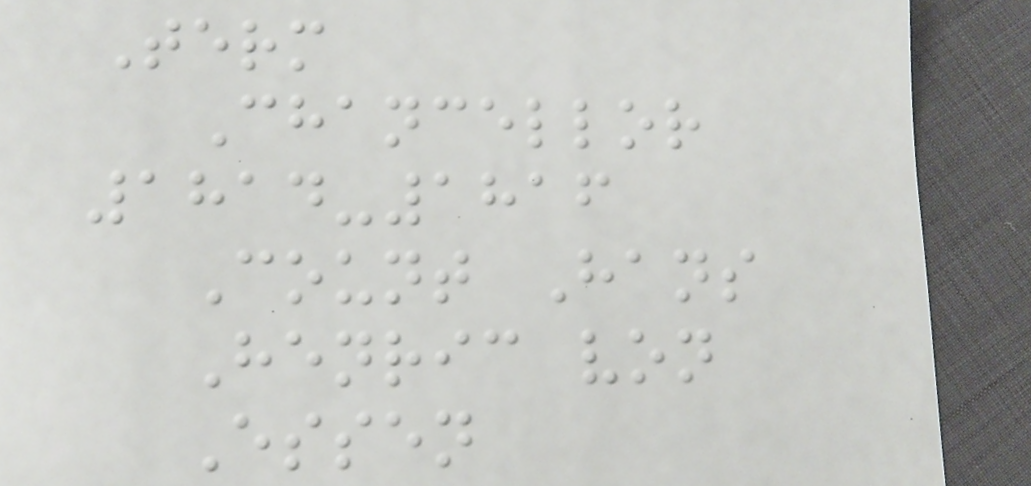Term
Chancellor
1814-1816
Count Hans
Henric von
Essen
